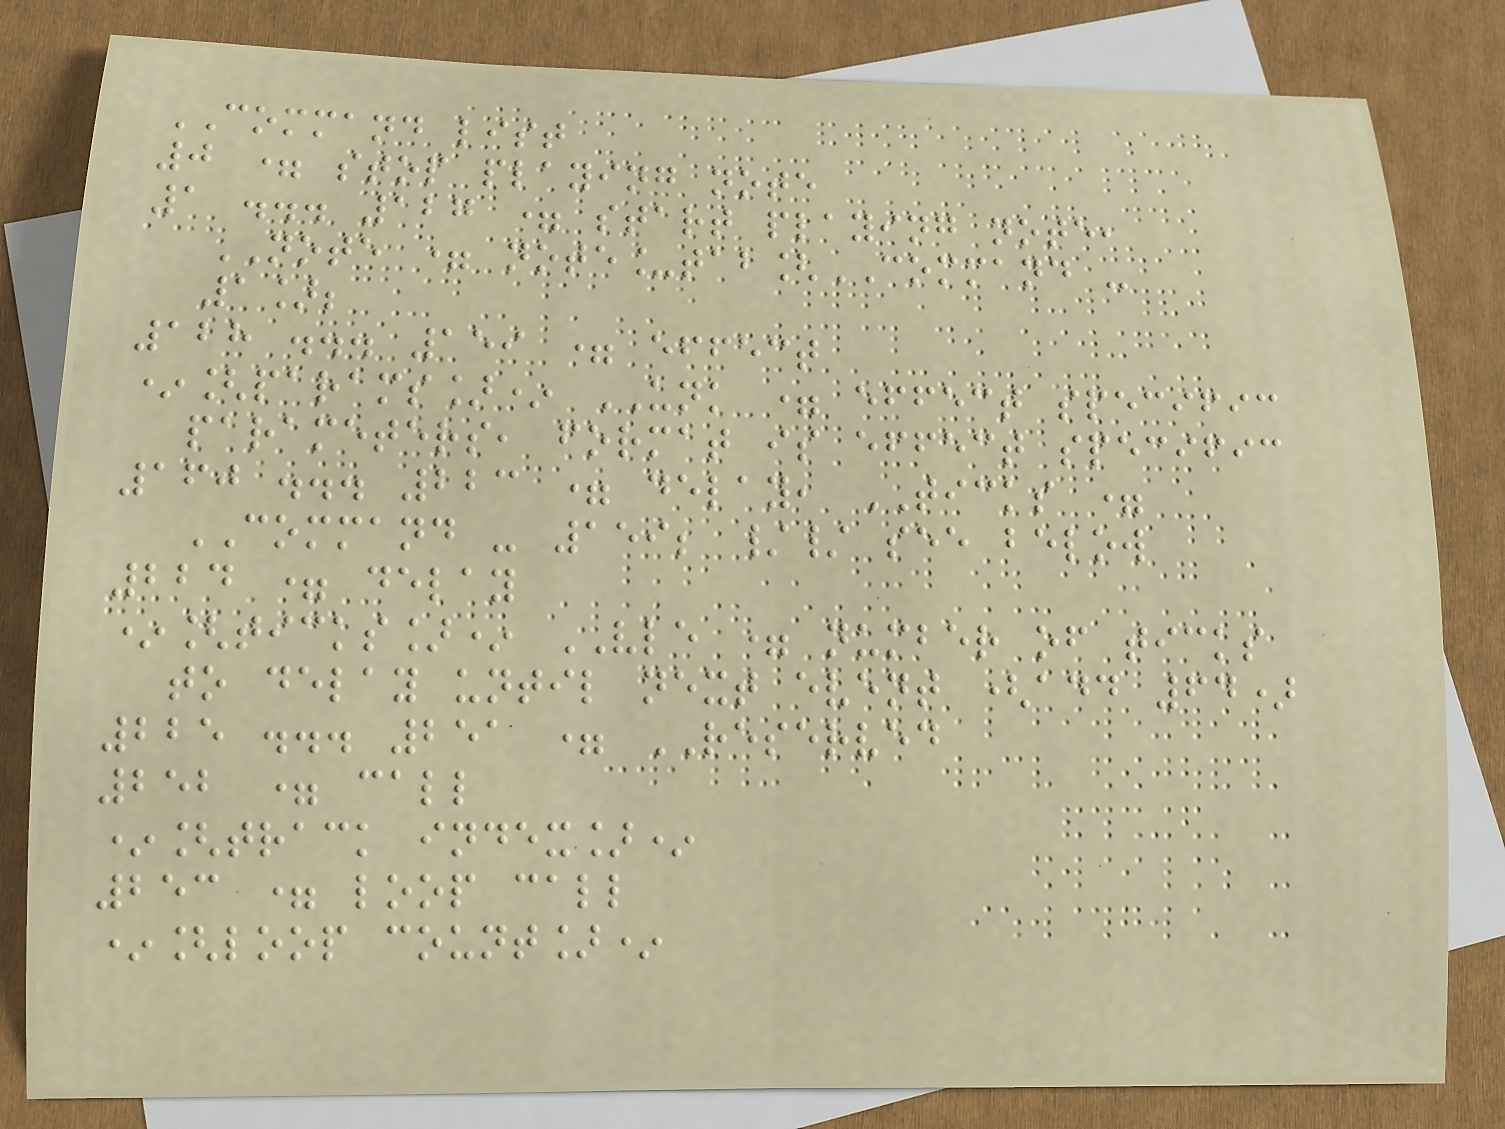COMMAND list
0 = stop playing note
1 ... 127 = start playing note,
NOTE = note_tab[COMMAND -
1];
128 ... 159 = effect
*[params]* UNK = effect specific
parameters, format is effect specific
160 ... 223 = delay, TICKS =
COMMAND - 159; // see below
224 = delay
*[ticks]* VLE = number of ticks
to delay until next event (add 64)
225 ... 251 = RESERVED
252 = call
*[track index]*
253 = loop call
*[loop count]*
